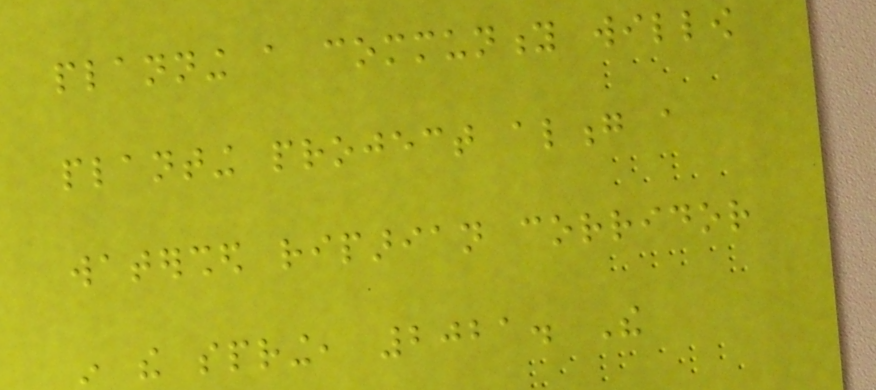planning a community willow
planting project along a
watershed riparian corridor
in the spring, 2021. The
